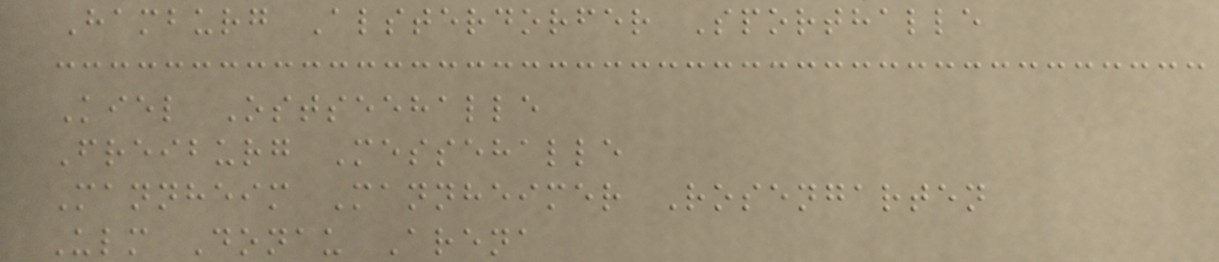Hamburg Alsterdorfer Sporthalle
Kiel Ostseehalle
Freiburg Messehalle
Mannheim Mannheimer Rosengarten
Ulm Donau Arena
